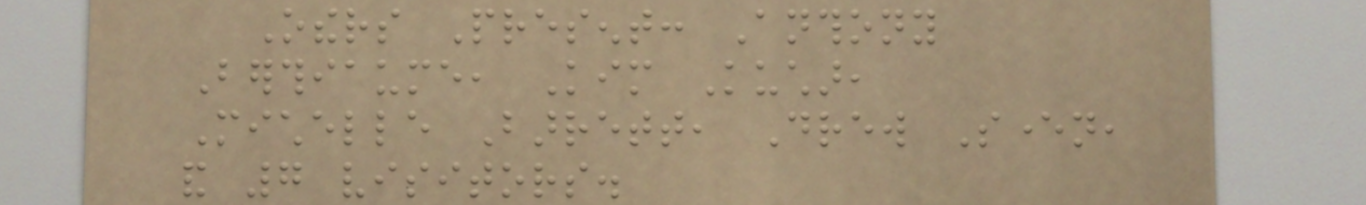Others Present: Anthony
Berthiaume, Kim Kuchar,
Michelle Barrett, Drew Severn,
and 7 visitors.
